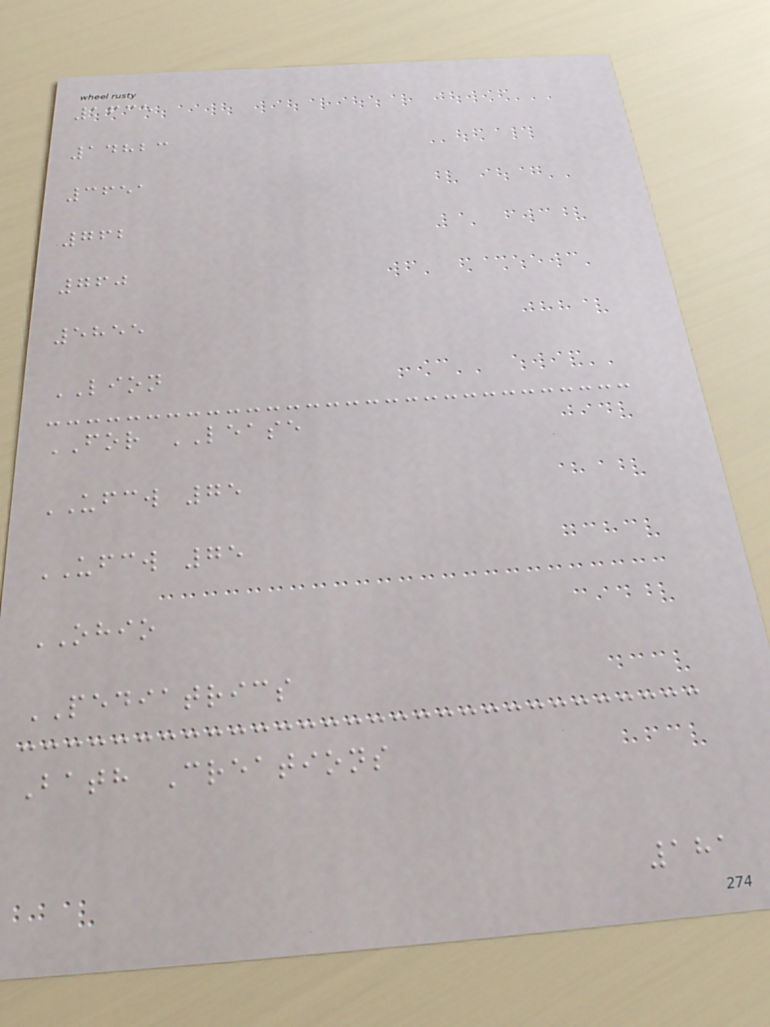1635
14823
3651
762
760
5855
LION
FOR LEASE
UFCW 75
UFCW 75
OHIO
PEDIATRICS
Bath Creations
181
